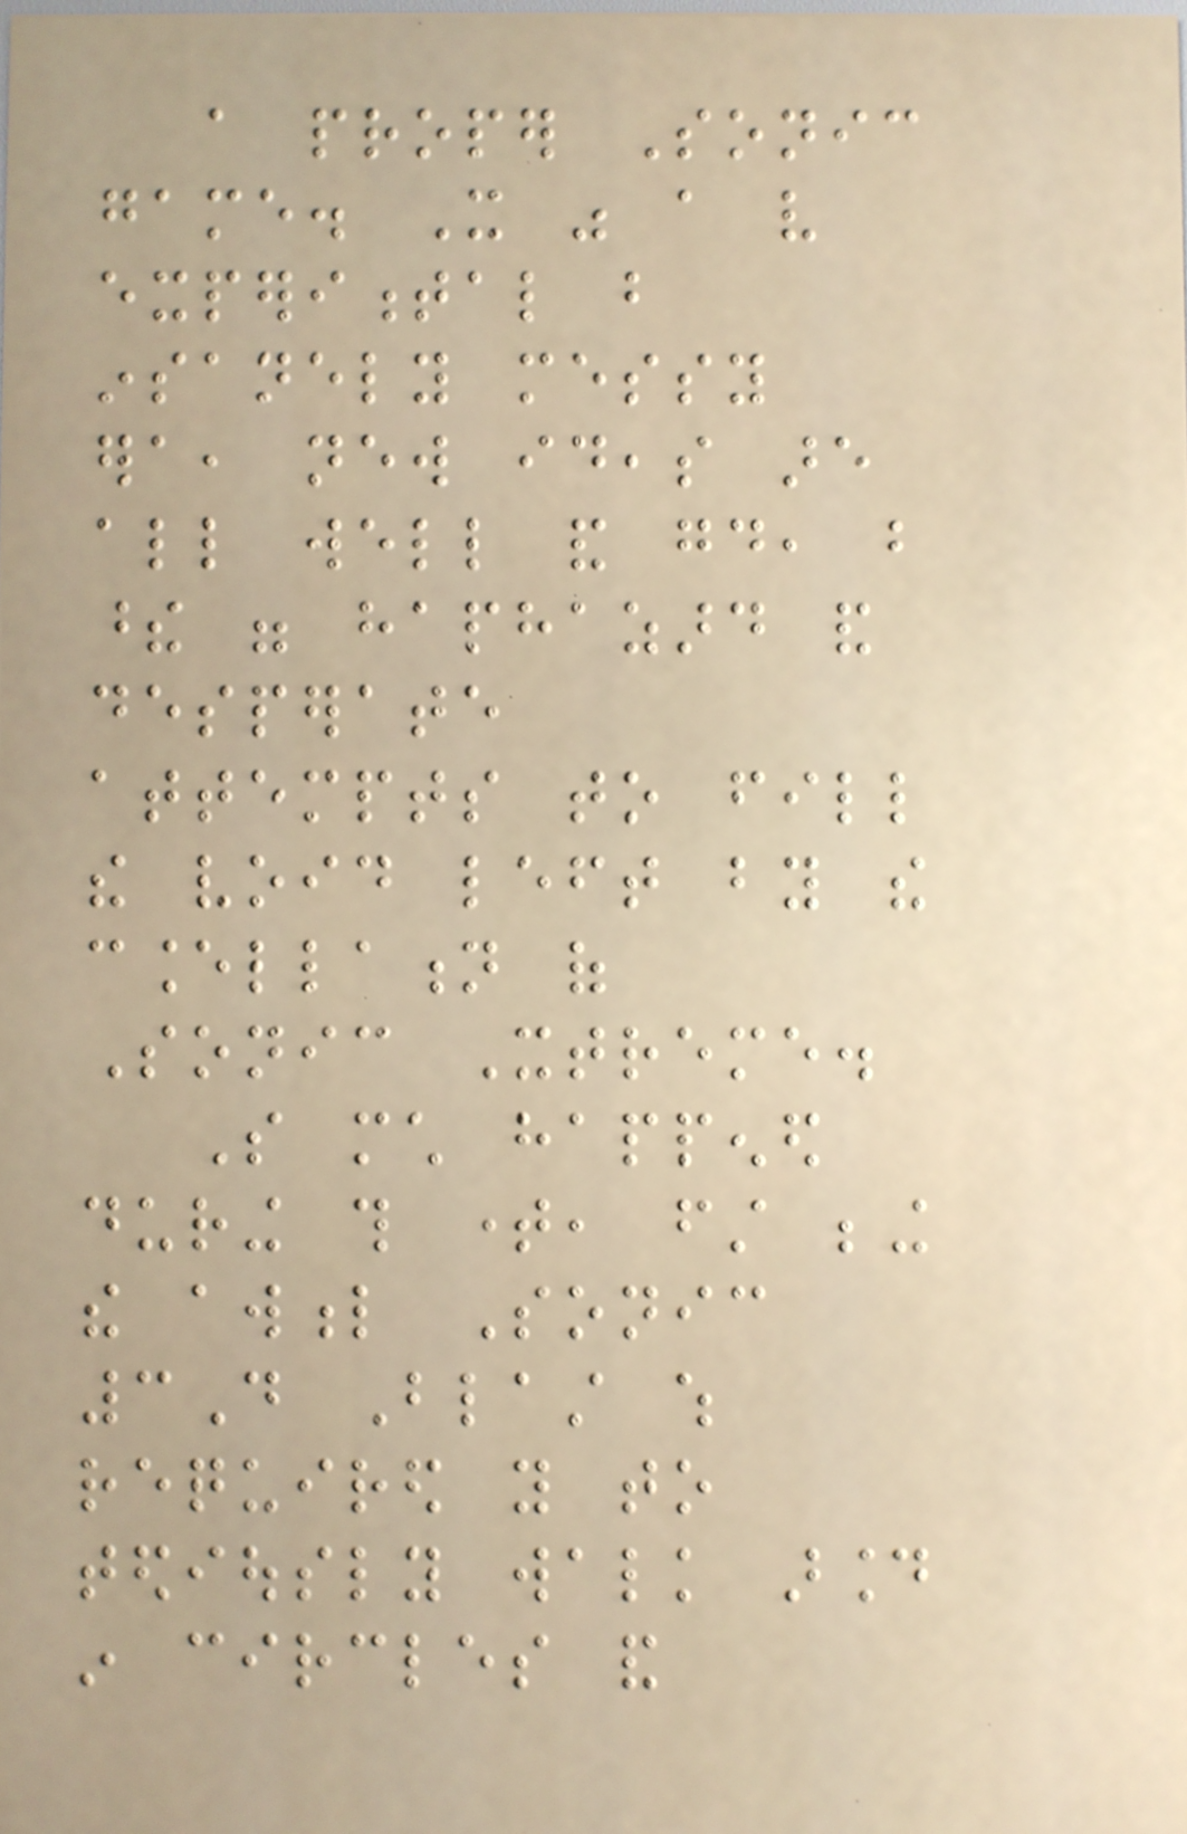a proper Sonic
game. It was a very
experimental but
insanely messy
era, new ideas are
all well and good, but
these were haphazard and
desperate
attempts to fill
the void left by the
cancellation of
Sonic Xtreme.
So much happened
during this time, first being
the awful Sonic
3D Blast which
required you to
tediously walk around
in circles and
